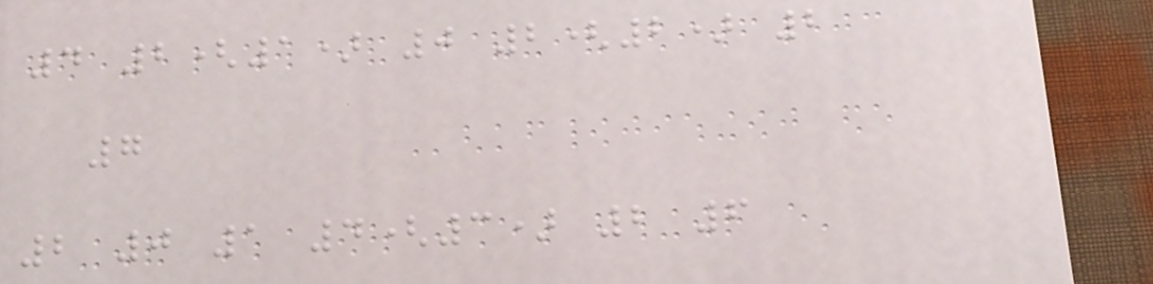4 2(1) 0 2(2) 2
7
2 0 1 4(3) 2 6
